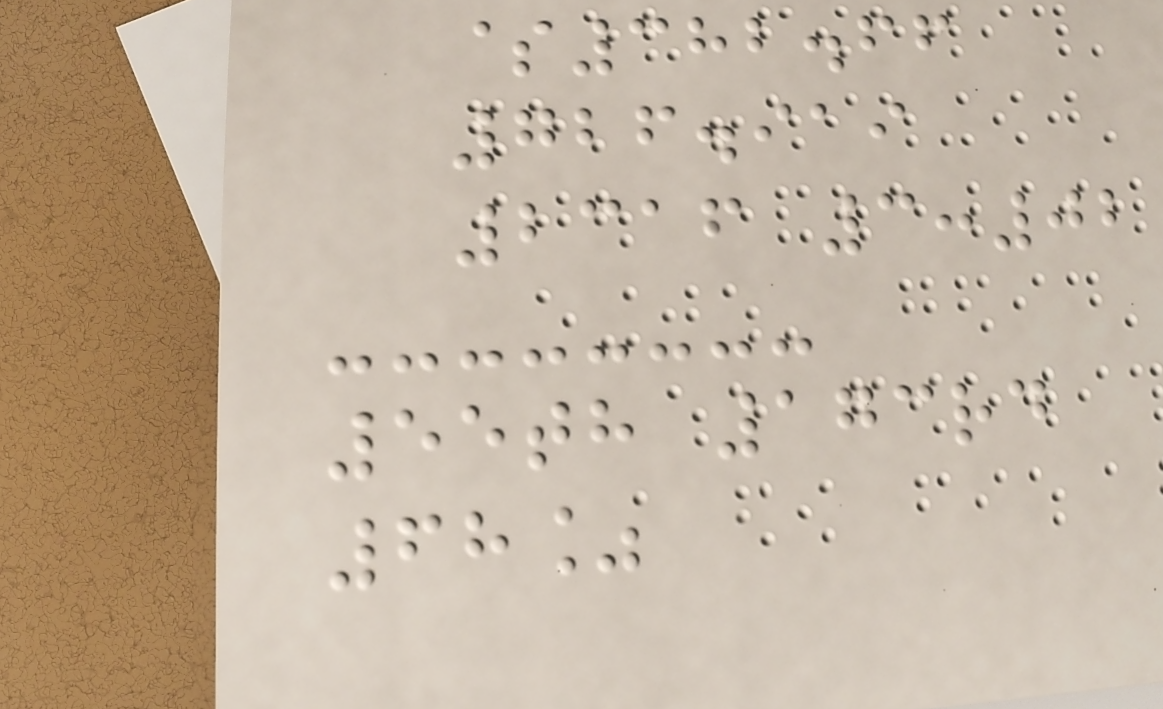$382.66
726.919
2316 3:02
55th 173rd
68%
